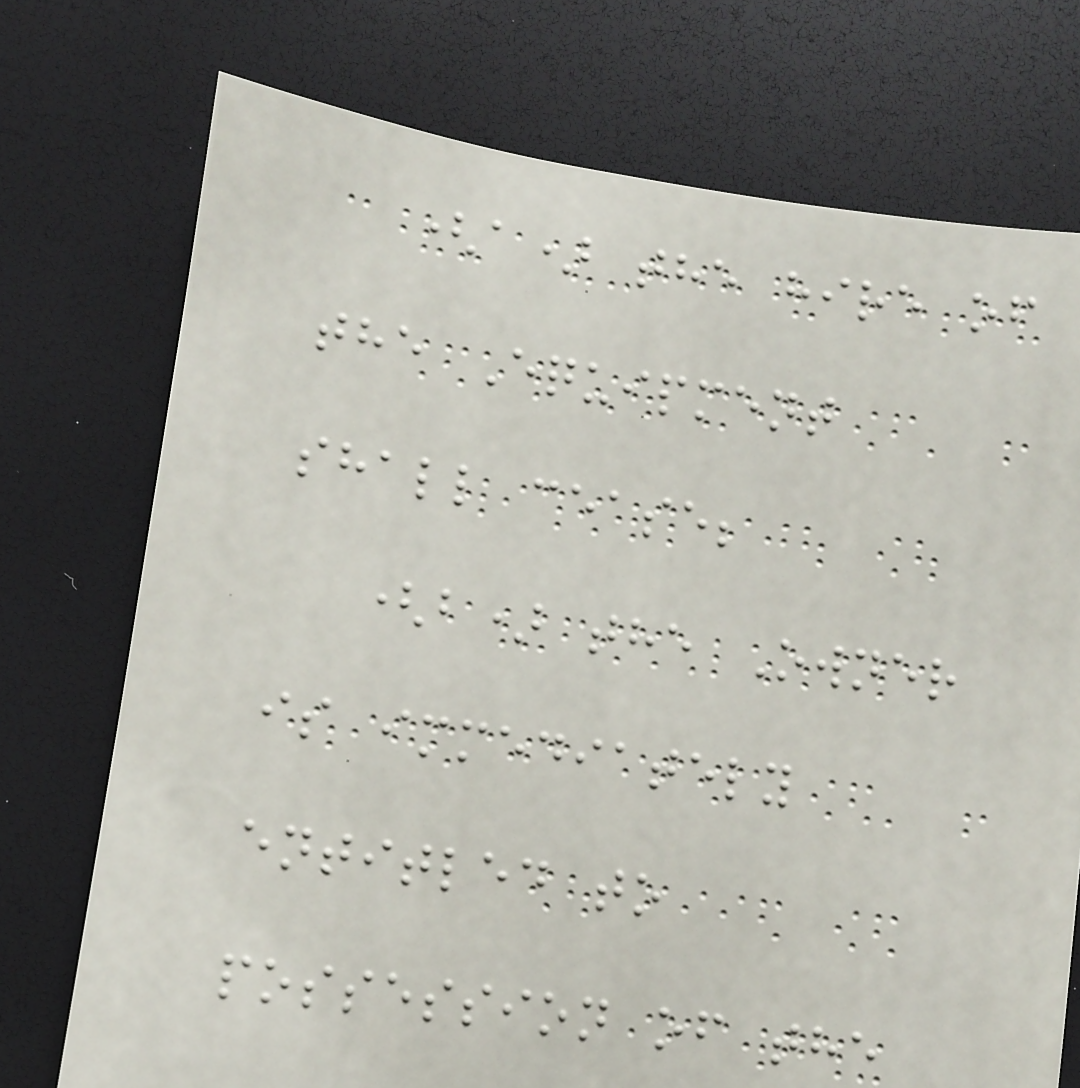(a) the hire of
the Equipment
shall cease;
(b) the Owner
is immediately
entitled to
possession of the
